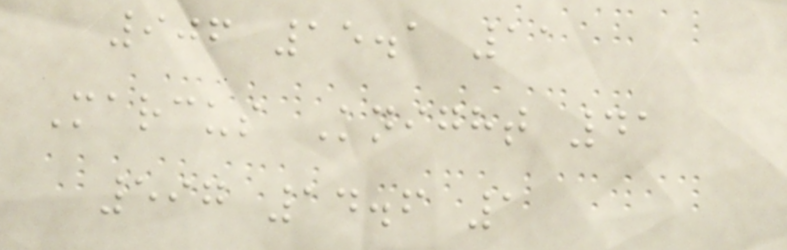906 15.1 11
Marcus Knight 41
597 14.6 1
